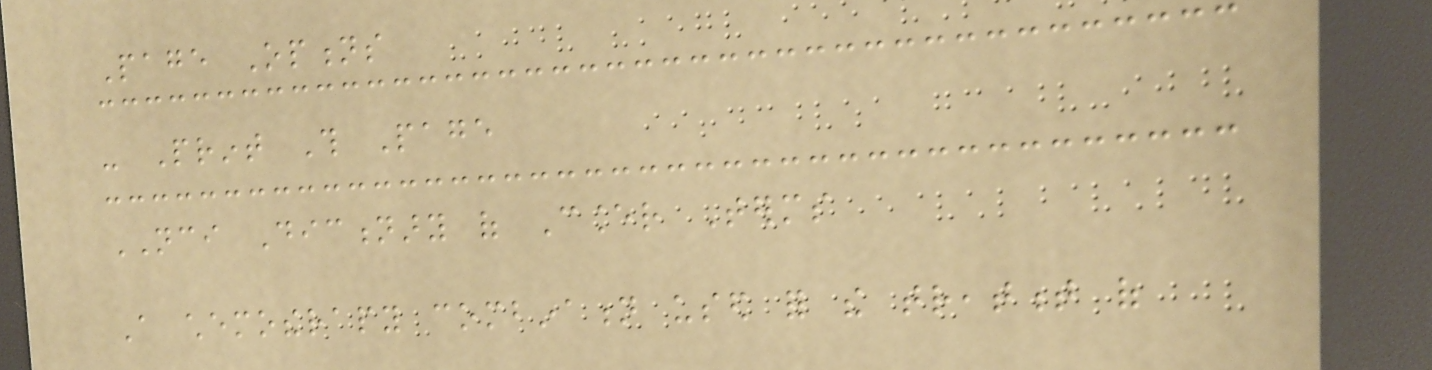Page Options
- Print This Page
NCI Dictionary of Cancer Terms
A chemotherapy combination used for the treatment of
